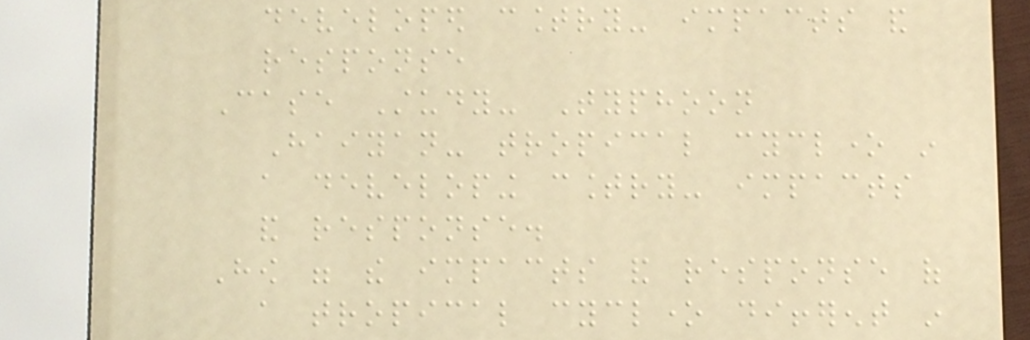developed country- impacts and
response
Case Study- Typhoon
Haiyan- tropical cyclone in
a developing country- impacts
and response.
How were the impacts and response of
a tropical cyclone different in
